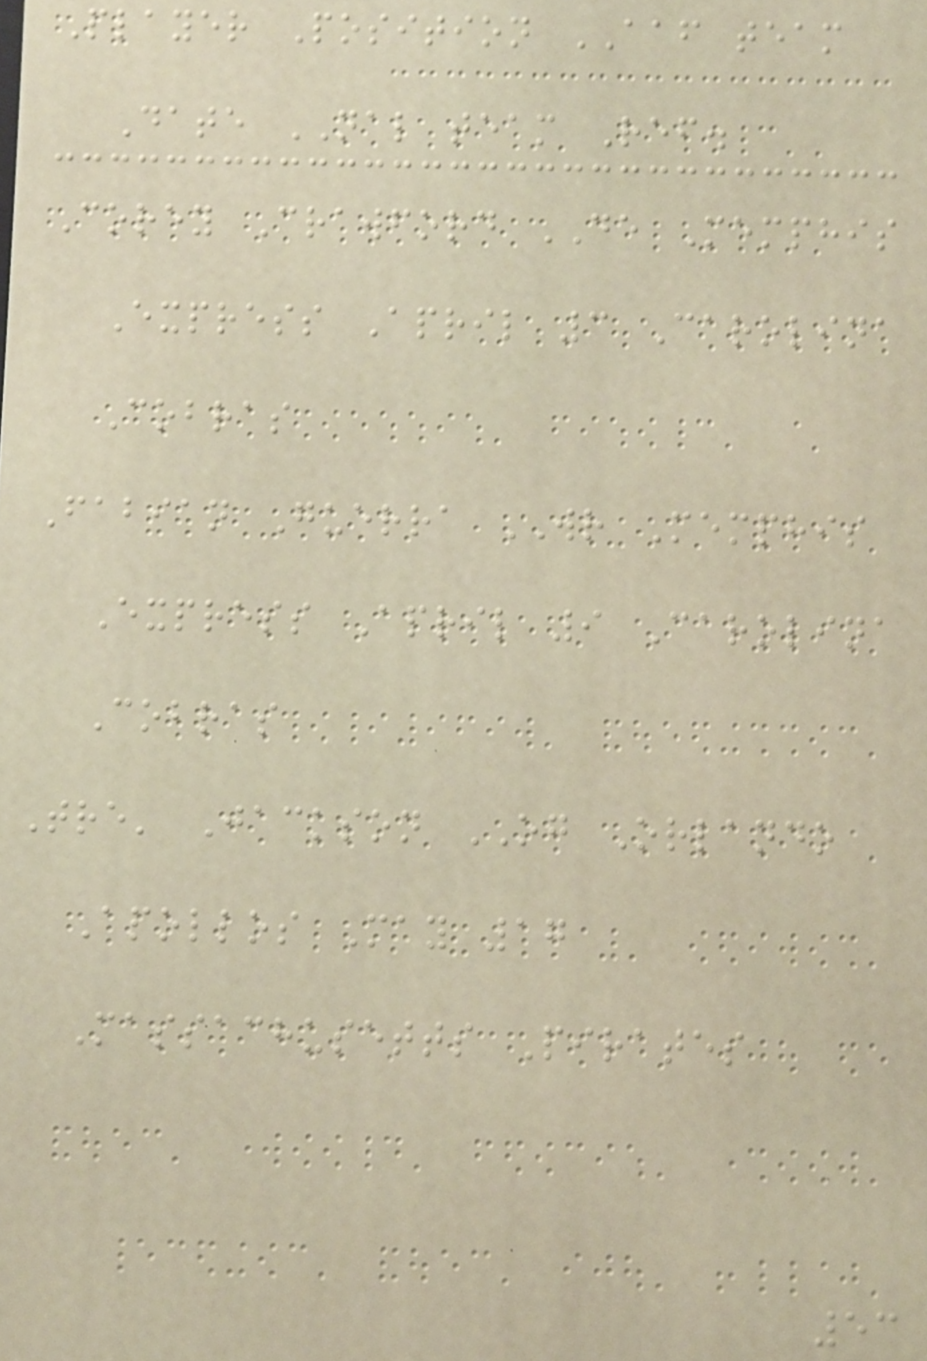Player Position AAF team
Date NAL team Ref.
Corey Crawford DE Memphis
Express April 3 Carolina
Cobras
Fabian Guerra WR Memphis
Express April 9 Carolina
Cobras
Tre' Jackson OG Orlando
Apollos May 17
Massachusetts Pirates
53
